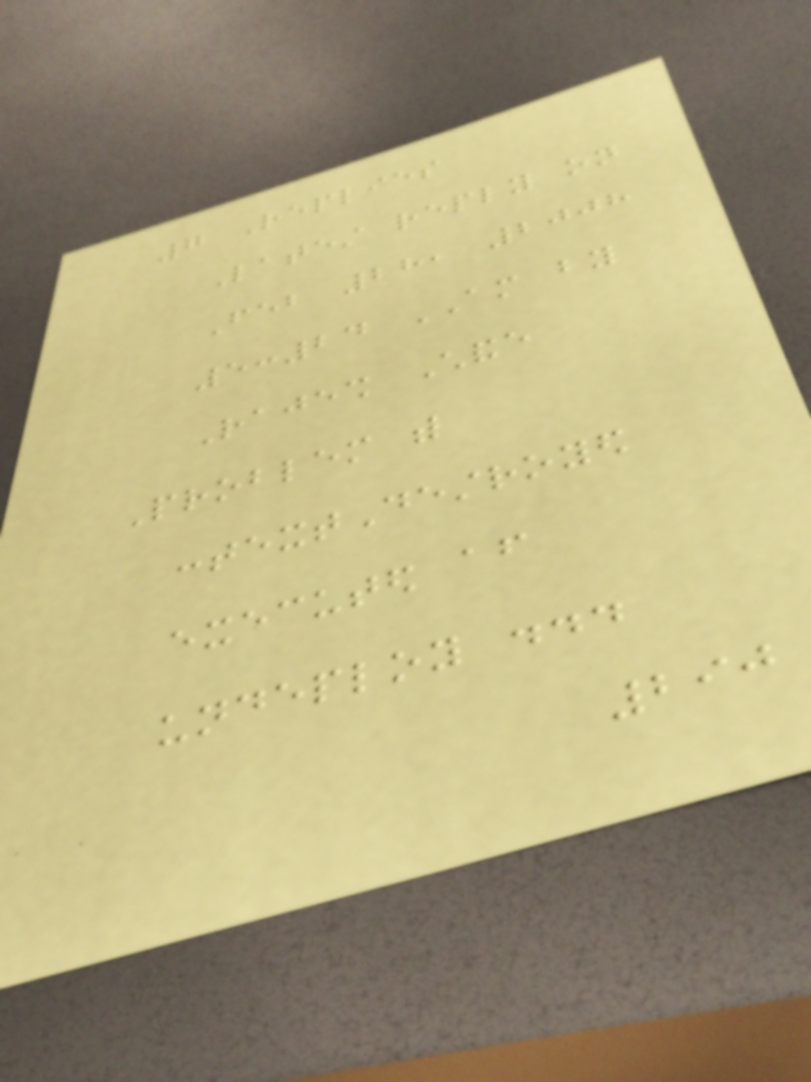7 Replies
Latest reply on
Feb 28, 2008
5:24 AM by
Rajesh Chande
Problem with
contextDestroyed
executed after
undeploy ...
290
